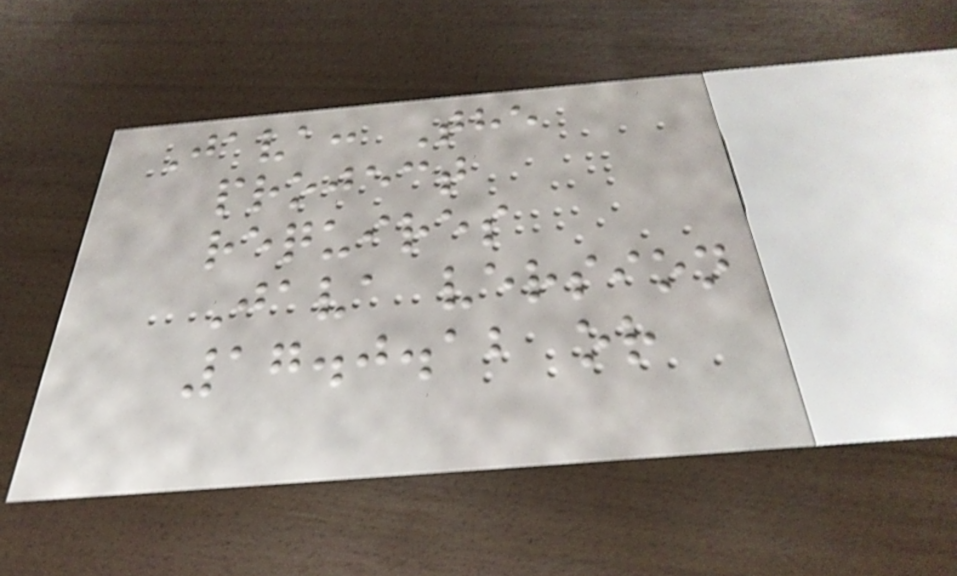Java: The
project
requires
Java version
17.0.12 or
